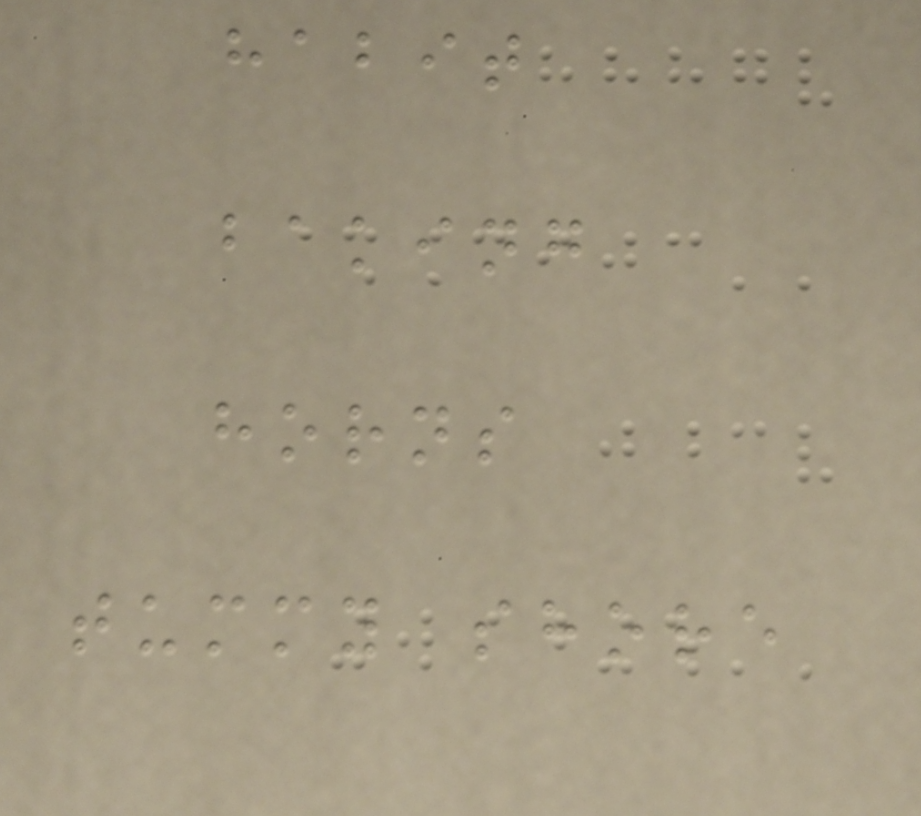habit
baking
horns
tummy shore
